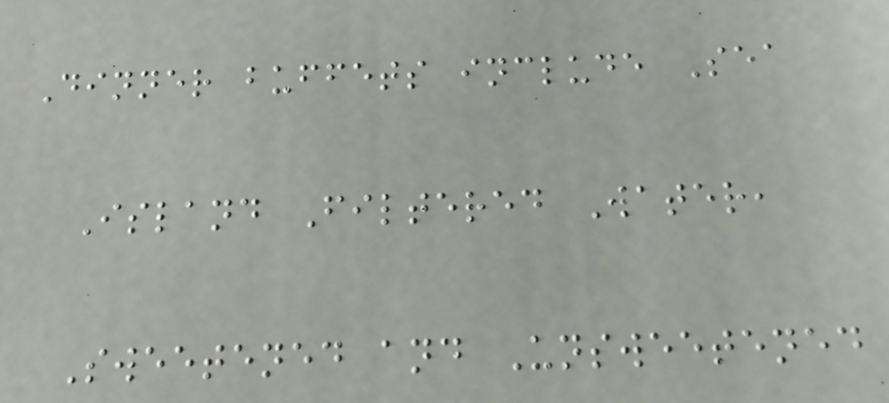Dinner buffets include Sea
Island Filtered Water,
Sweetened and Unsweetened
